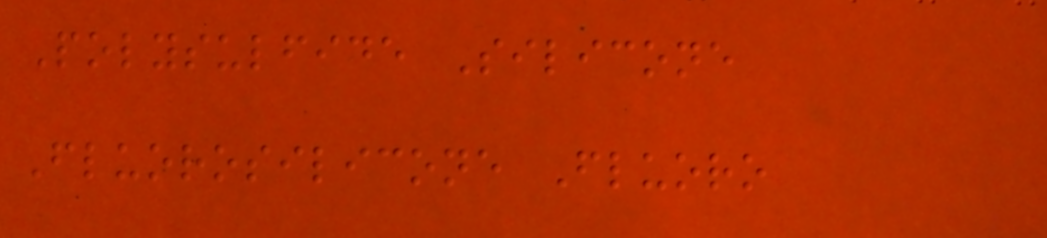Polysulfide Silicone
Fluorosilicone Fluoro
